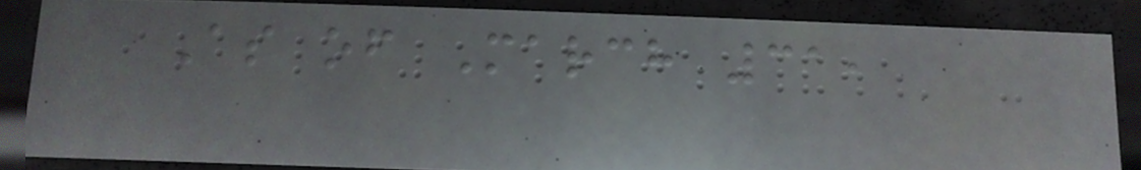As of March 31,
